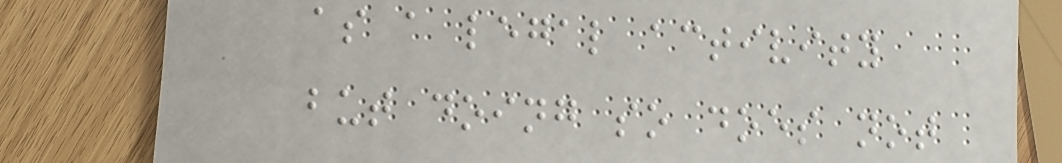as a legal activity
but doing so does not
